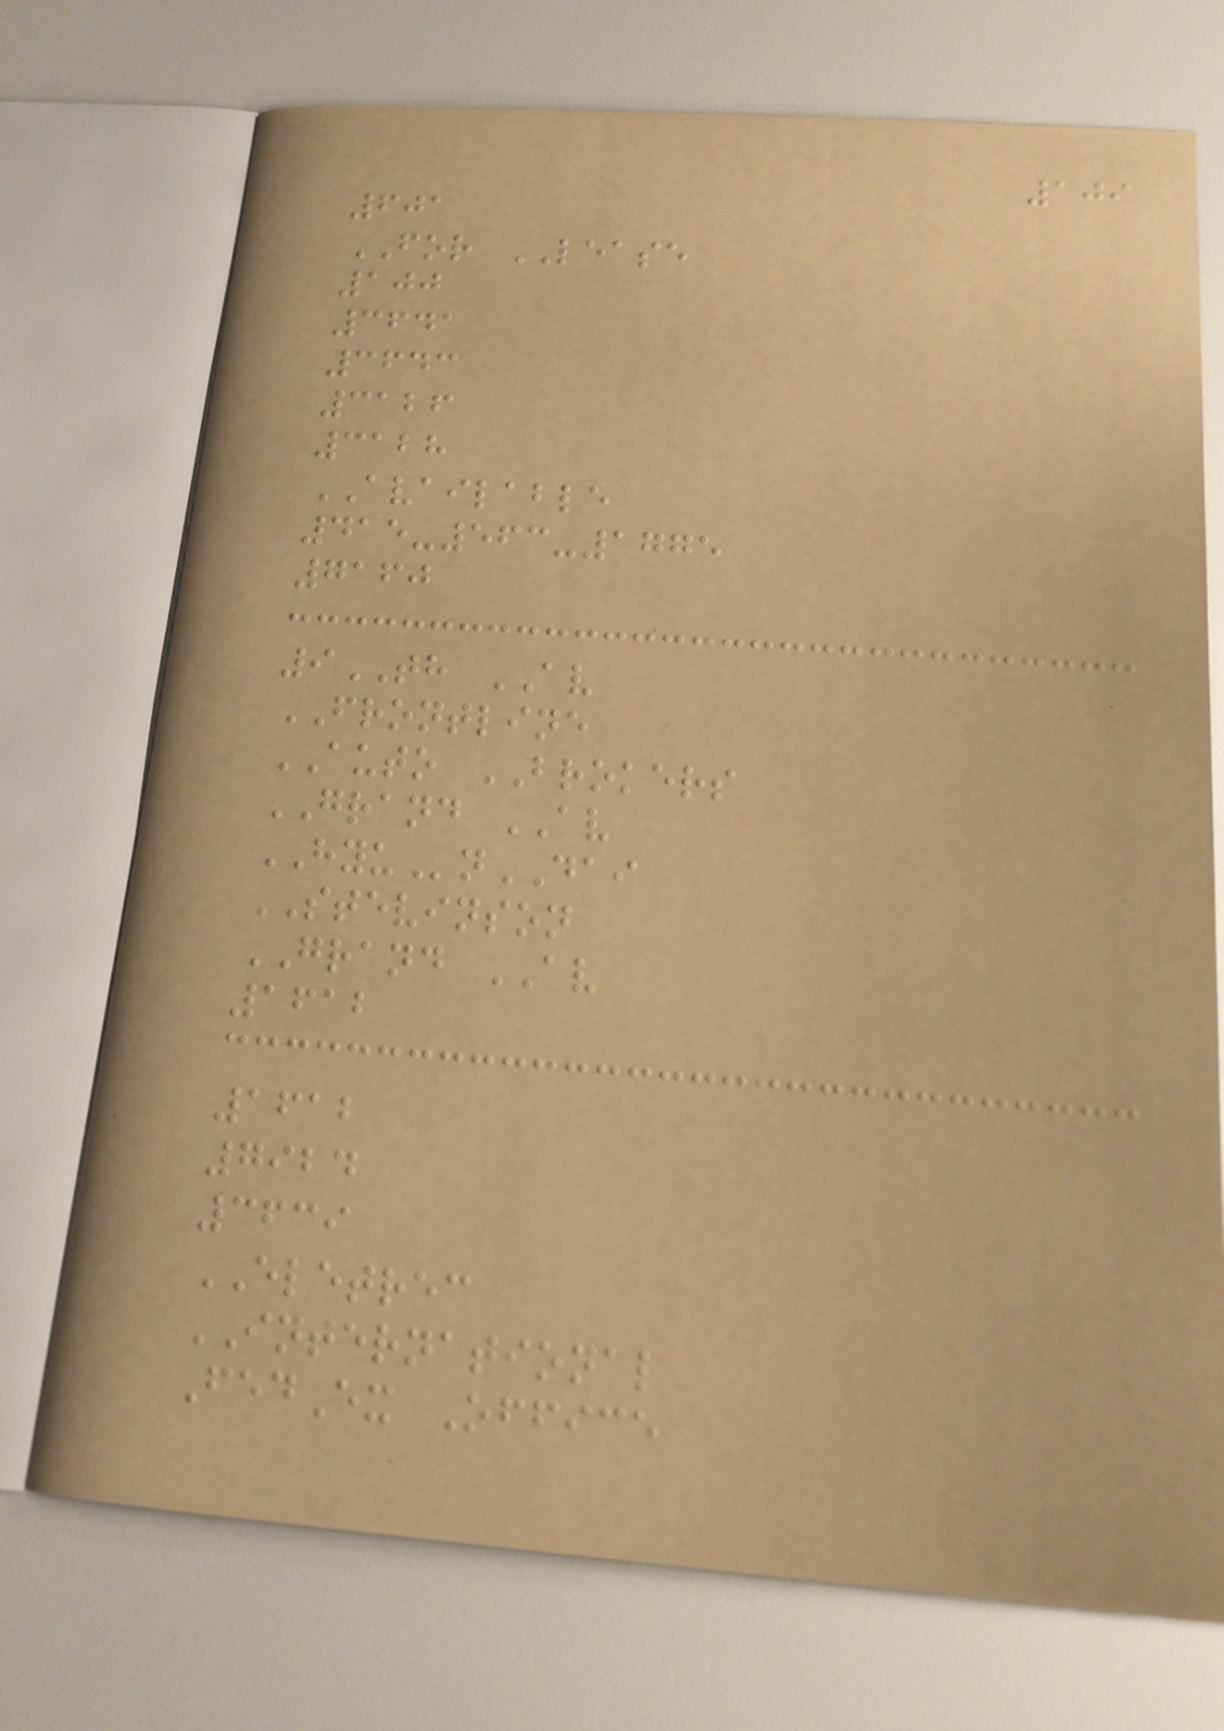109
601
FOR LEASE
100
3641
3643
3126
3128
AVAILABLE
415-563-1775
7160
9TH AV
FRONTLINE
AUTO BROKERS
GRAND AV
HYUnDAI
STEVINSON
GRAND AV
1612
1612
7924
3639
ELETREC
INTERNATIONAL
FedEx Office
